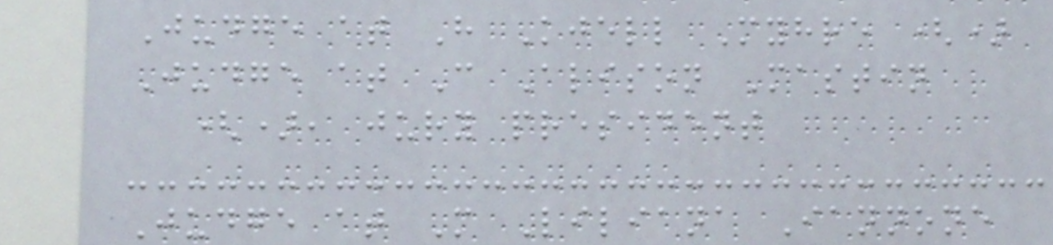Judge at H Kjell Myhre ()
Judge at C Alison Mastin
(), jury president
Judge at M Liliana Iannone
